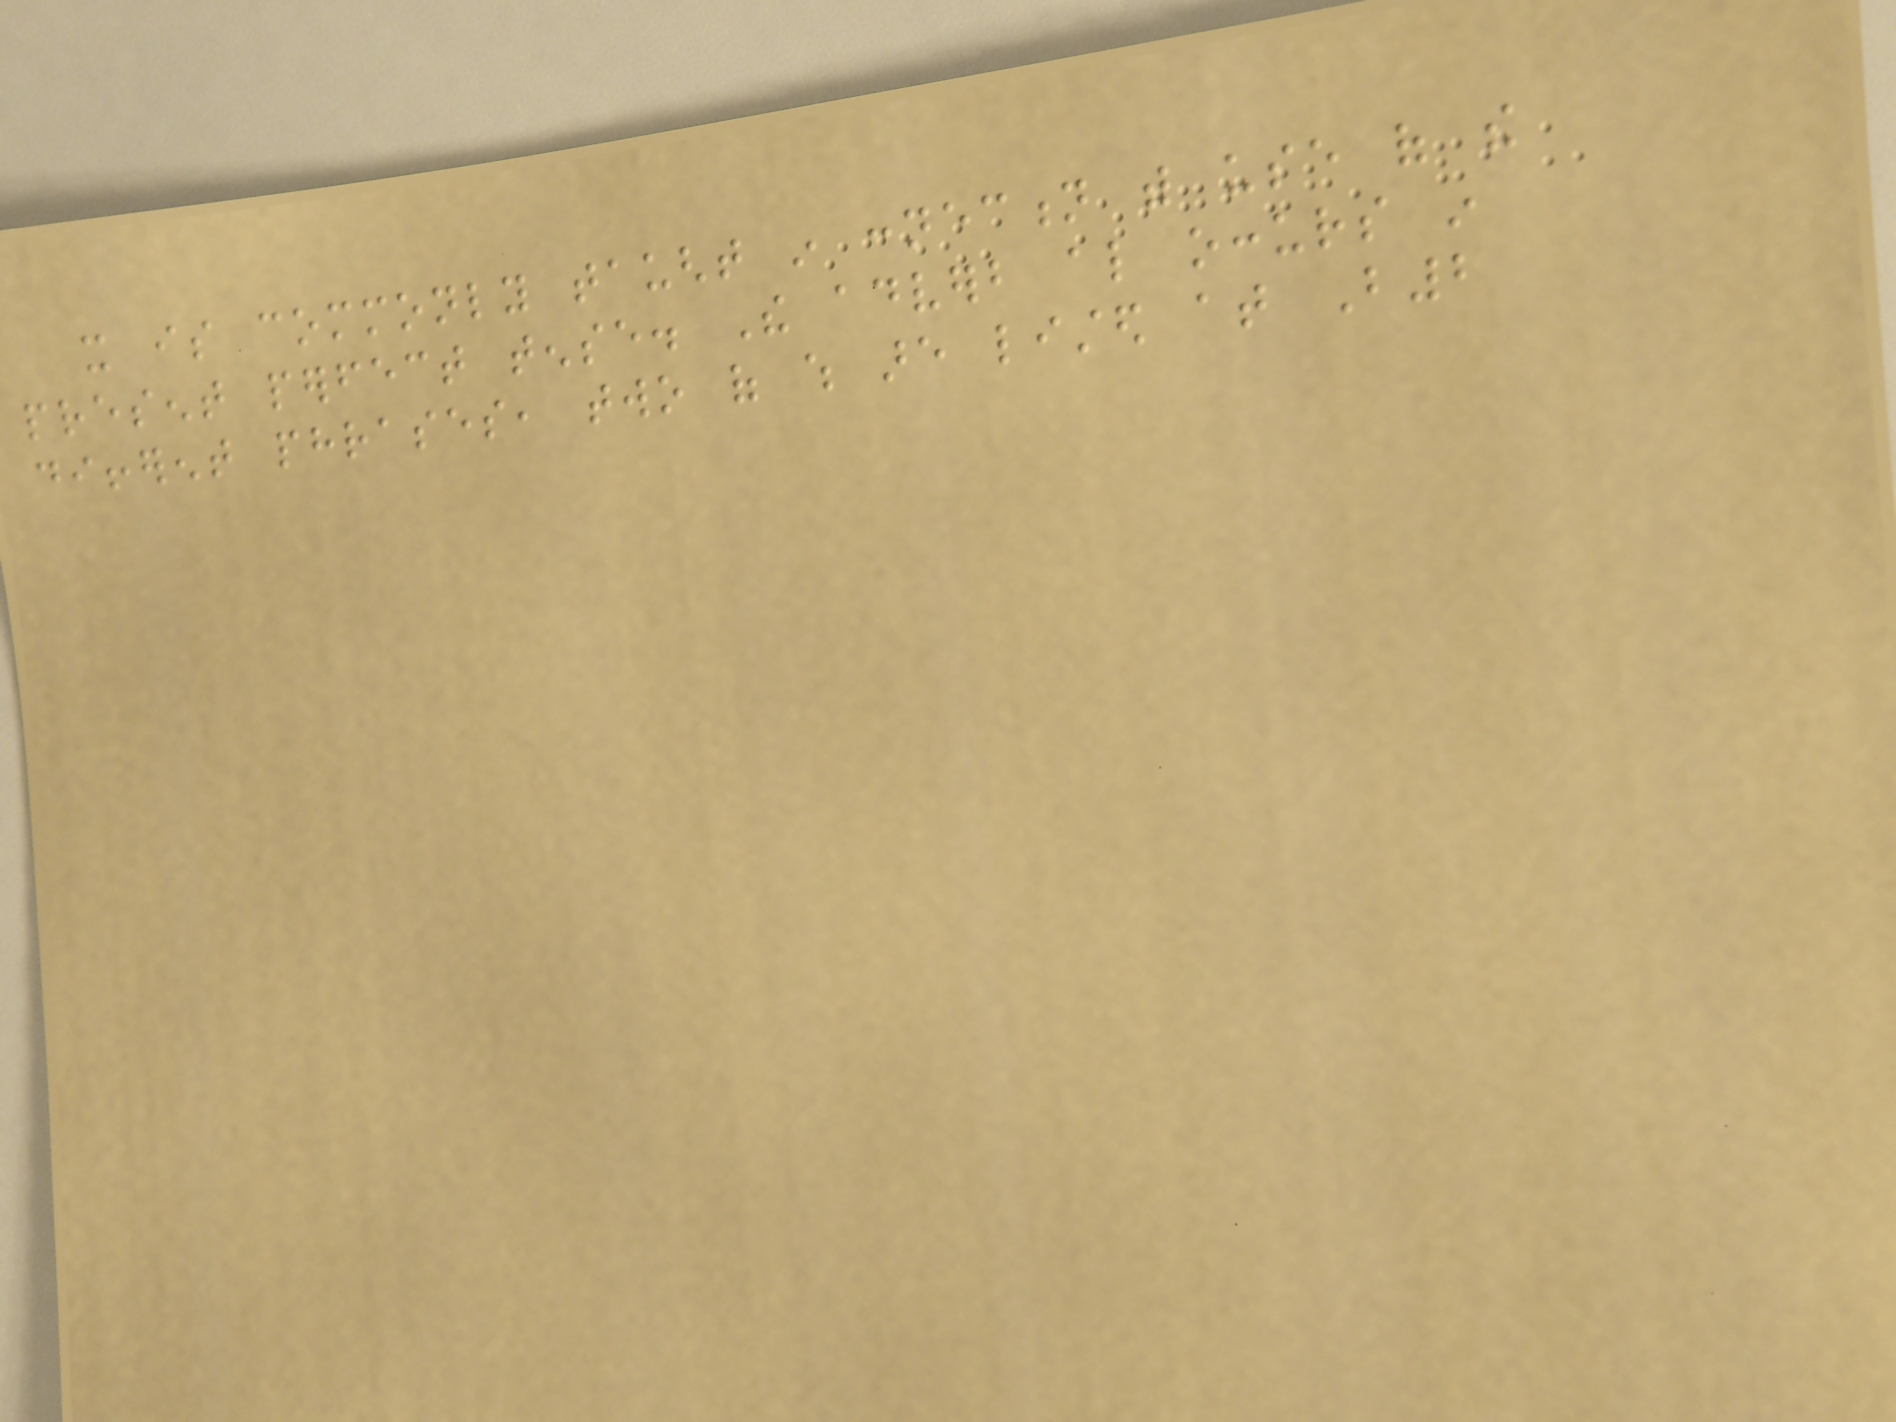it is commonly taught in connection with use of the
present perfect tense. The adverb also occurs in
different phrases, two of which are listed at B2
